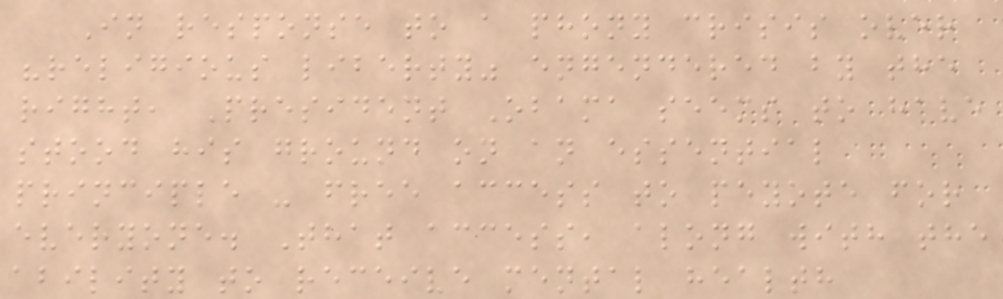In response to a phony crisis over
"religious liberty" engendered by the
right, President Obama seems to have
stood his ground on an essential
principle - free access to peyote for
everyone. That access, along with the
ability to receive mental health
